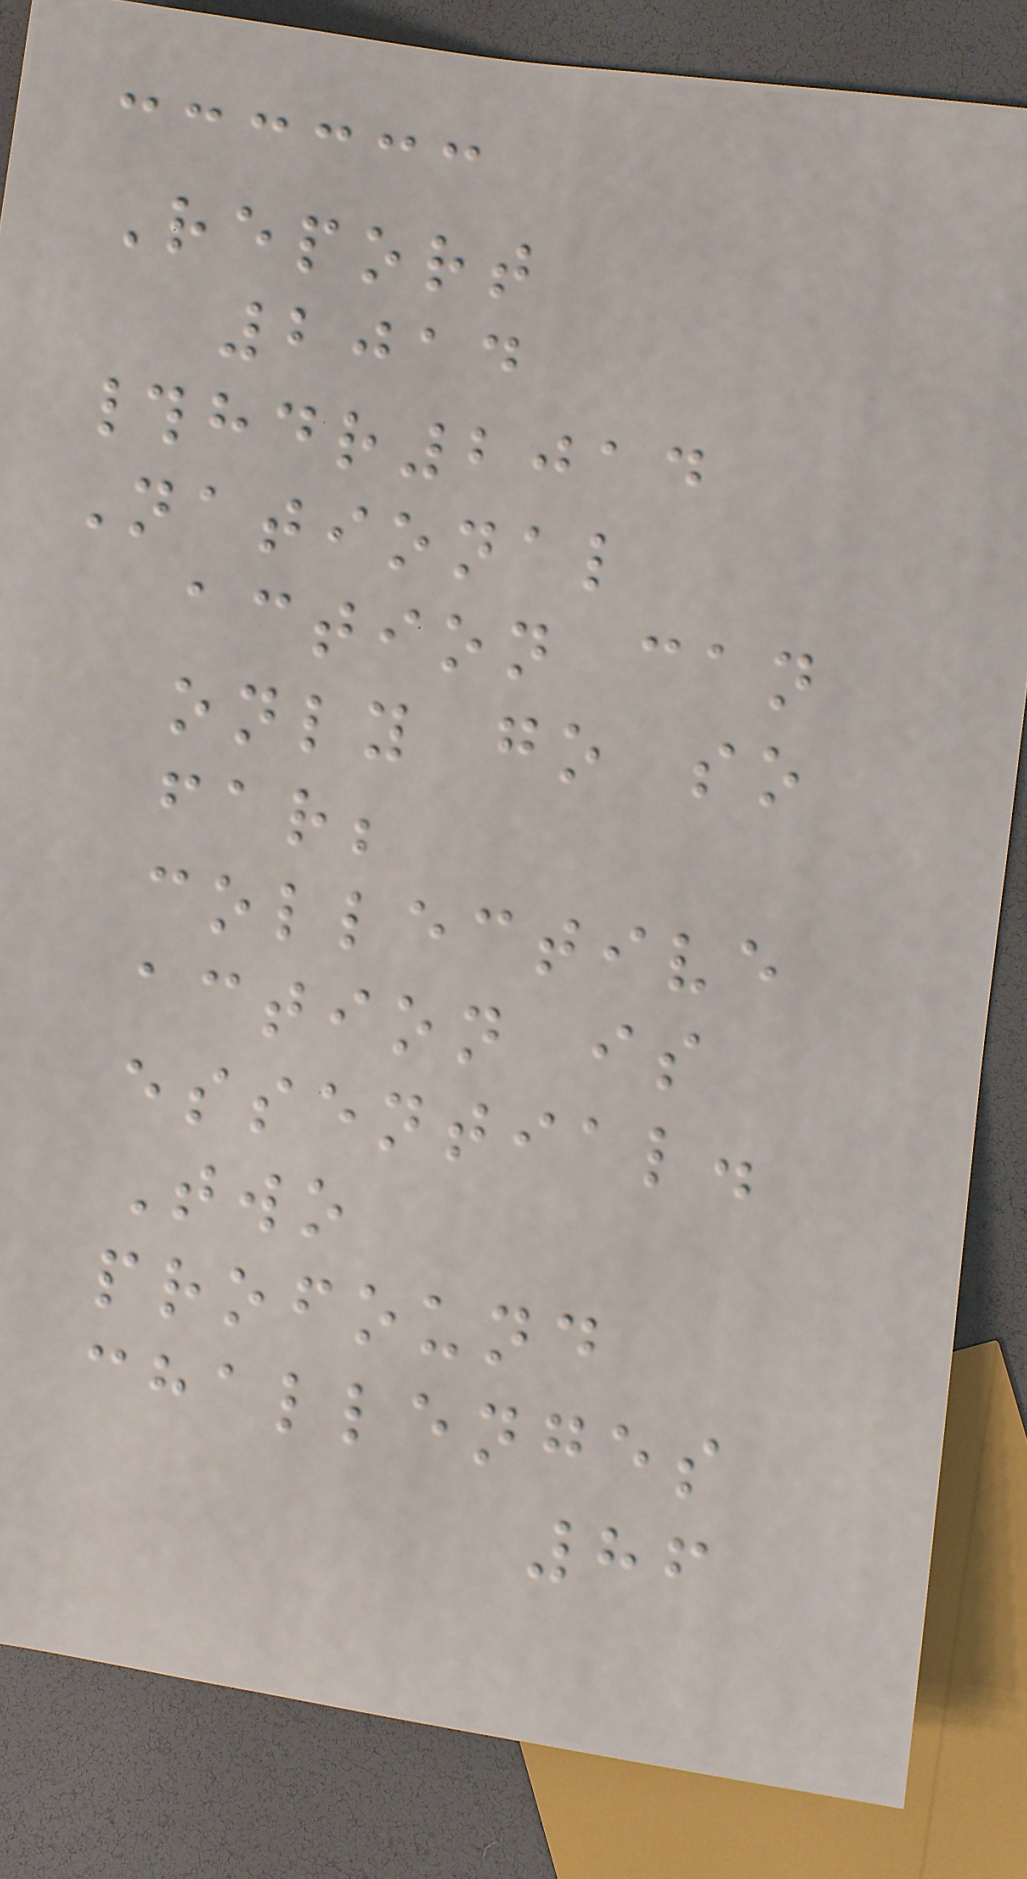Report
2014
#hdr2014
National
action can
only go so
far;
collective
action is
essential.
Two
profound
challenges
86
